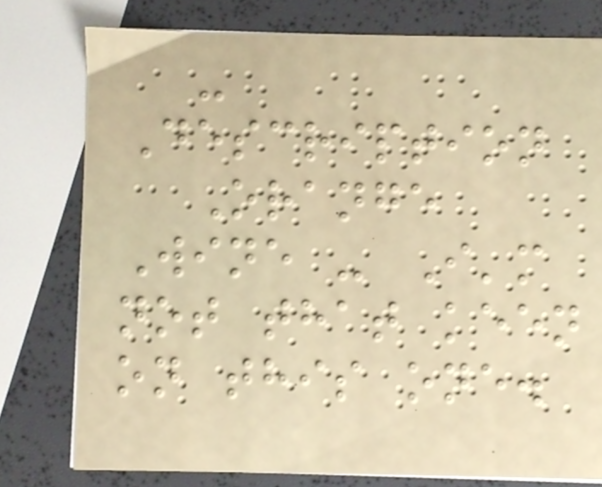-
Description
Orange
Wine - I'm
not that keen
on this one.
